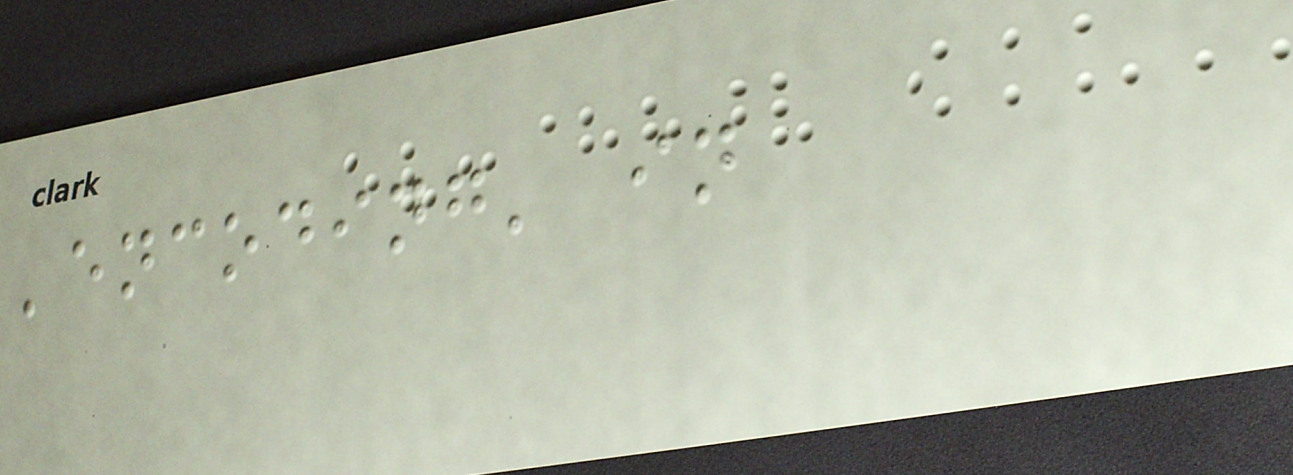'encoding' in
